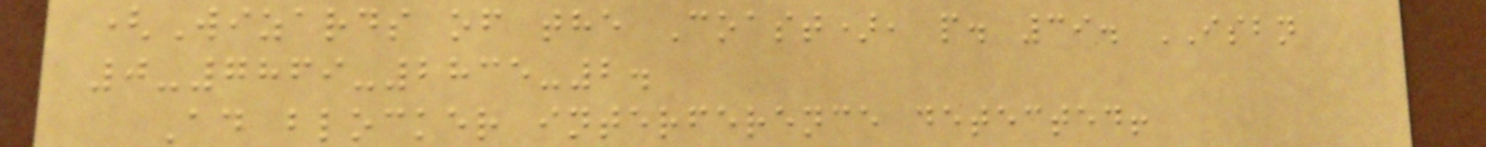(Wizards of the Coast), p. 39. ISBN
0-7869-2835-2.
Ad blocker interference detected!
